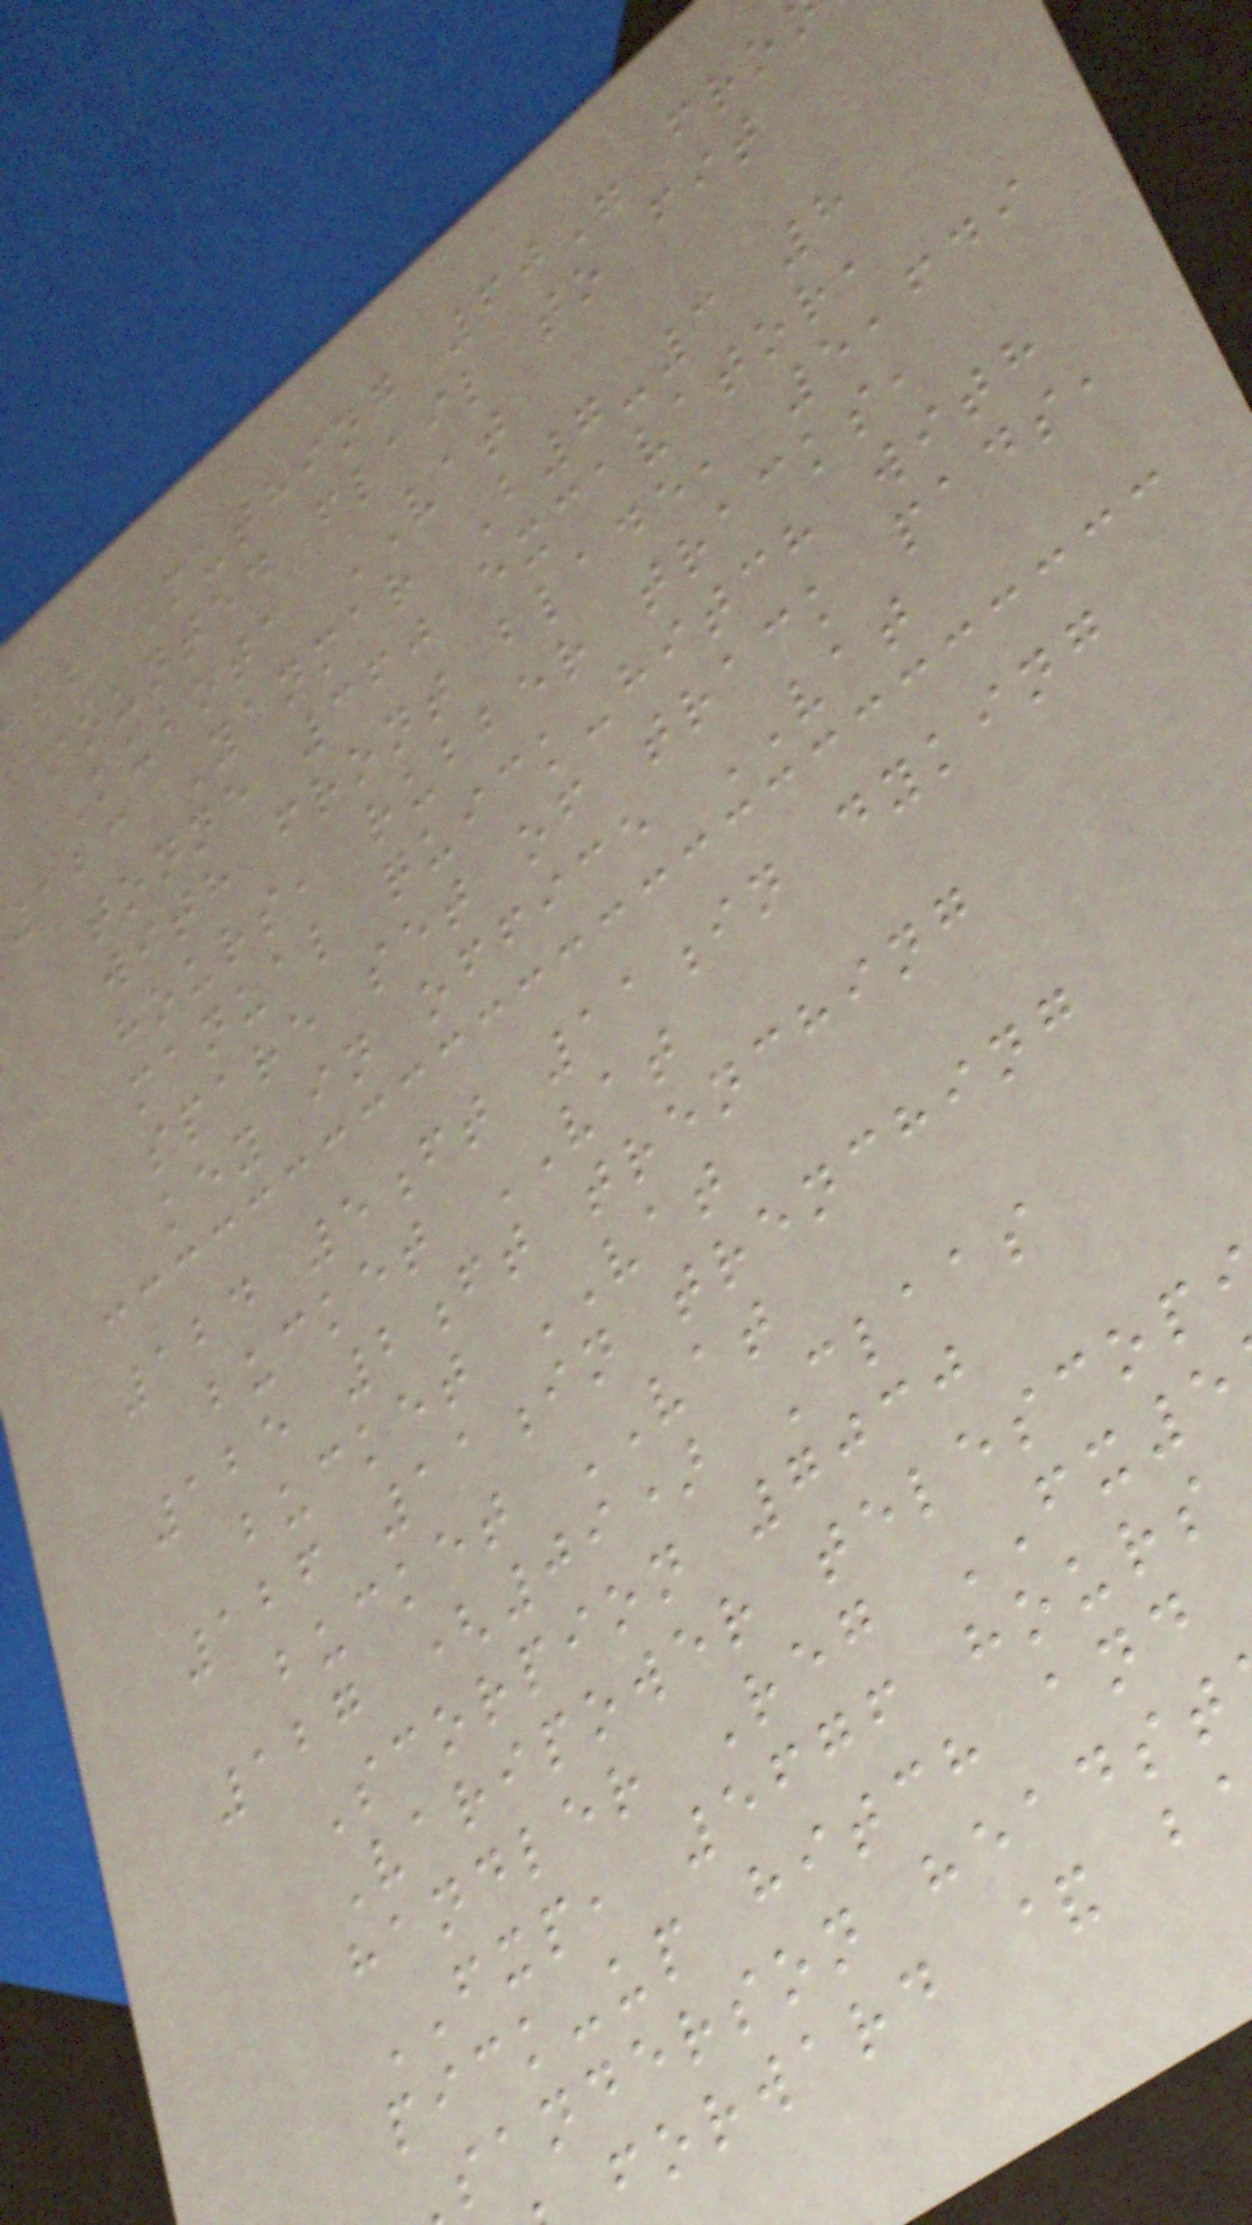bb Muthing 60" fro
mounted flail to fit
Kubota VAT
123 Yanmar B7-3 8
tonne 360 excavator,
with front blade, 5,649
hours, rubber tracks,
manual quick-hitch with
spare set of track pads,
key in office VAT
124 5ft 11in dyking
bucket VAT
125 2ft trenching
bucket VAT
126 11in trenching
bucket VAT
127 (09) Claas
Scorpion 7030
Varipower telescop
handler Reg FX5
FXP, 5676 hours
pick-up hitch and
sanderson headst
forward & b
